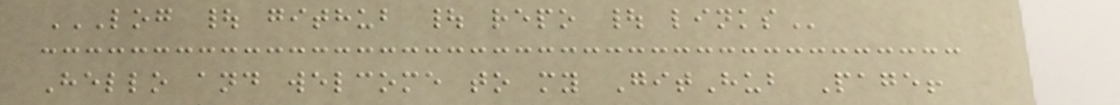LOG | GITHUB | REPO | LINKS
Hello and welcome to my GitHub Page!
